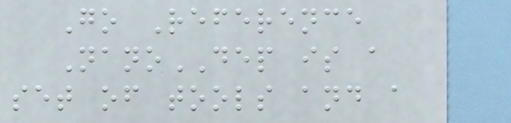Go Reference
NanoDEP is a
set of tools and a
